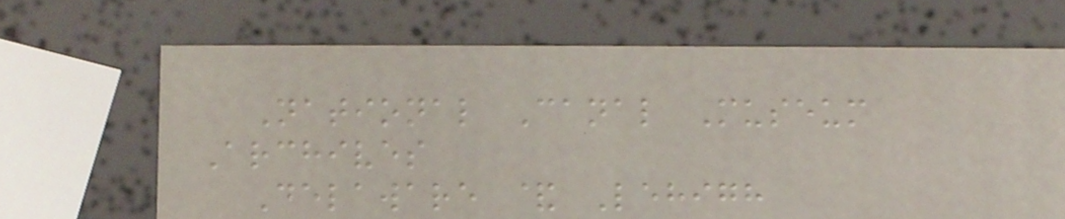National Canal Museum
Archives
Delaware & Lehigh
